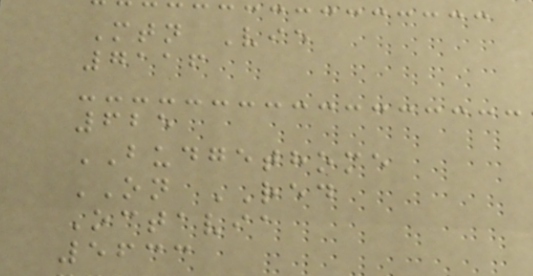Mtn Vie
7116
625
BUDGETHOME
ON RED
Octavia
5633
